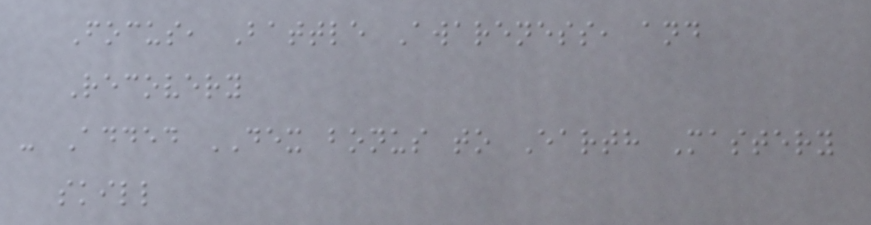Focus, Battle Awareness, and
Recovery
- Added DEX bonus to Earth Mastery
skill
